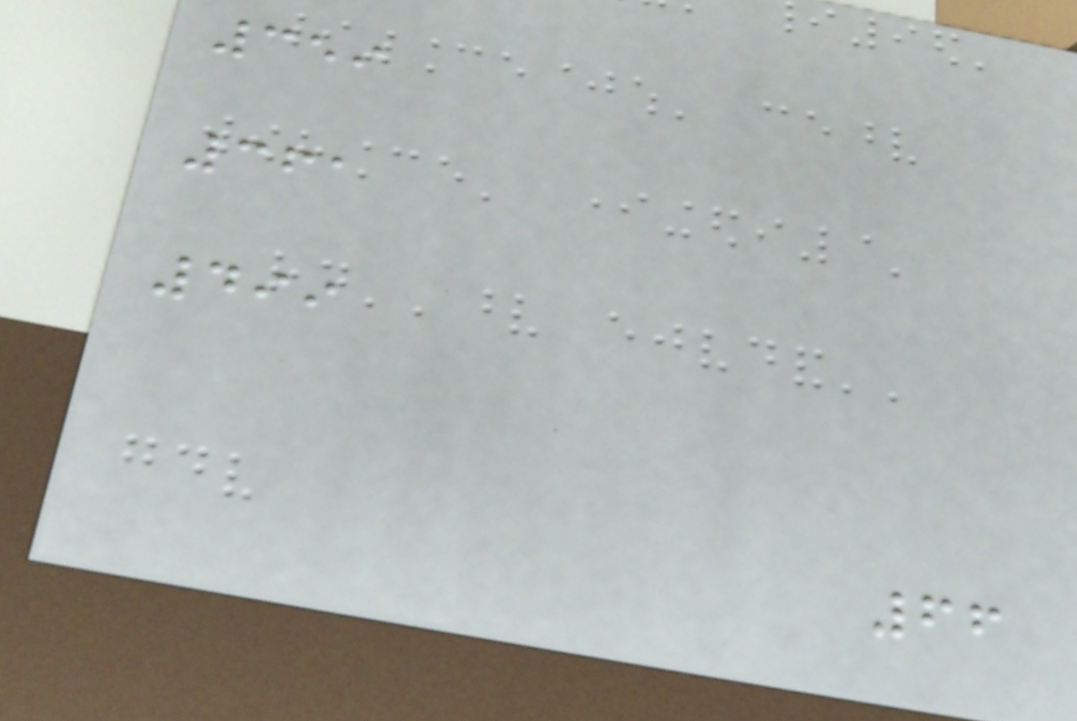359
361
499
66
